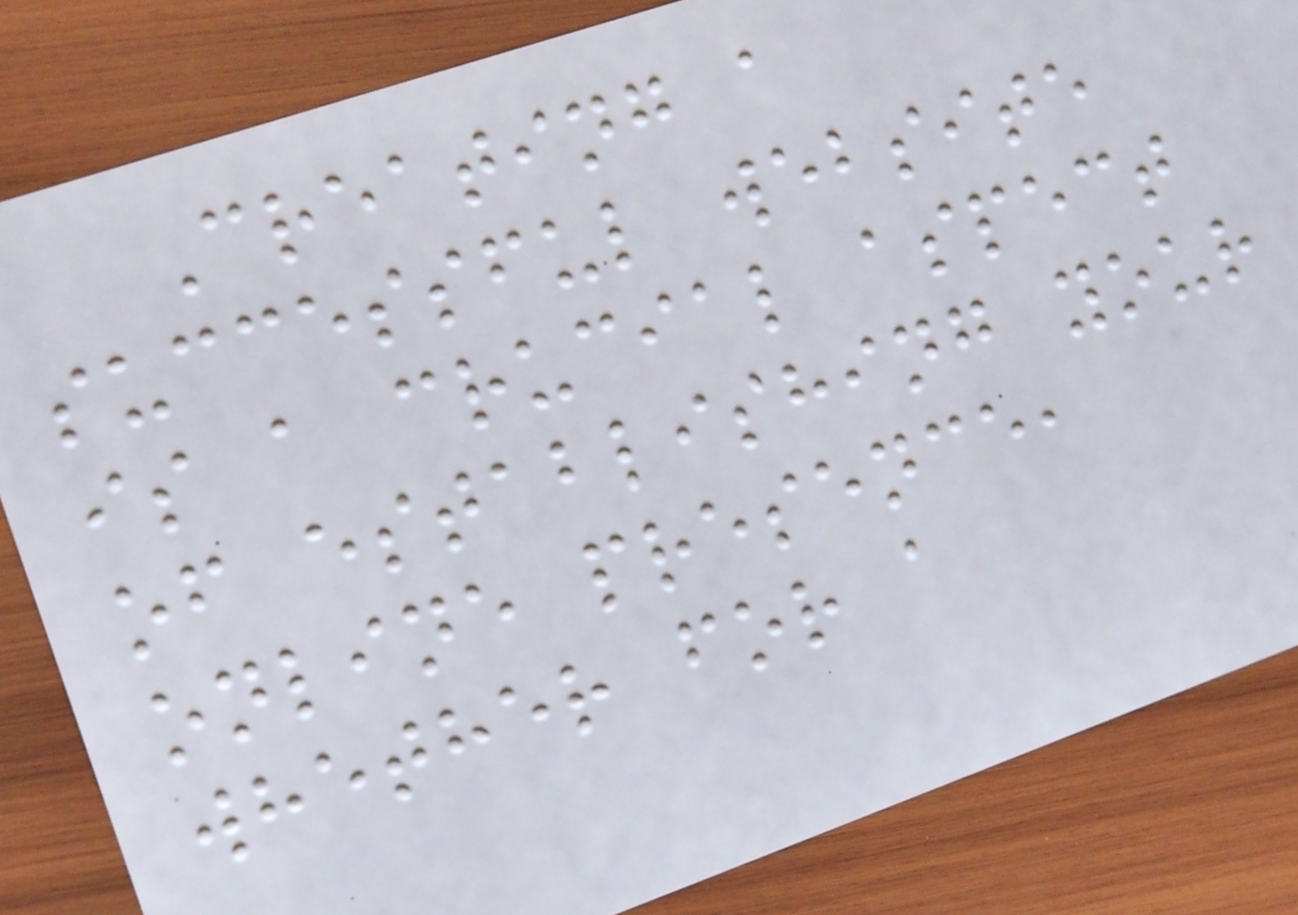Creating a
successful website
is a crucial aspect
of establishing your
online presence,
whether for a
